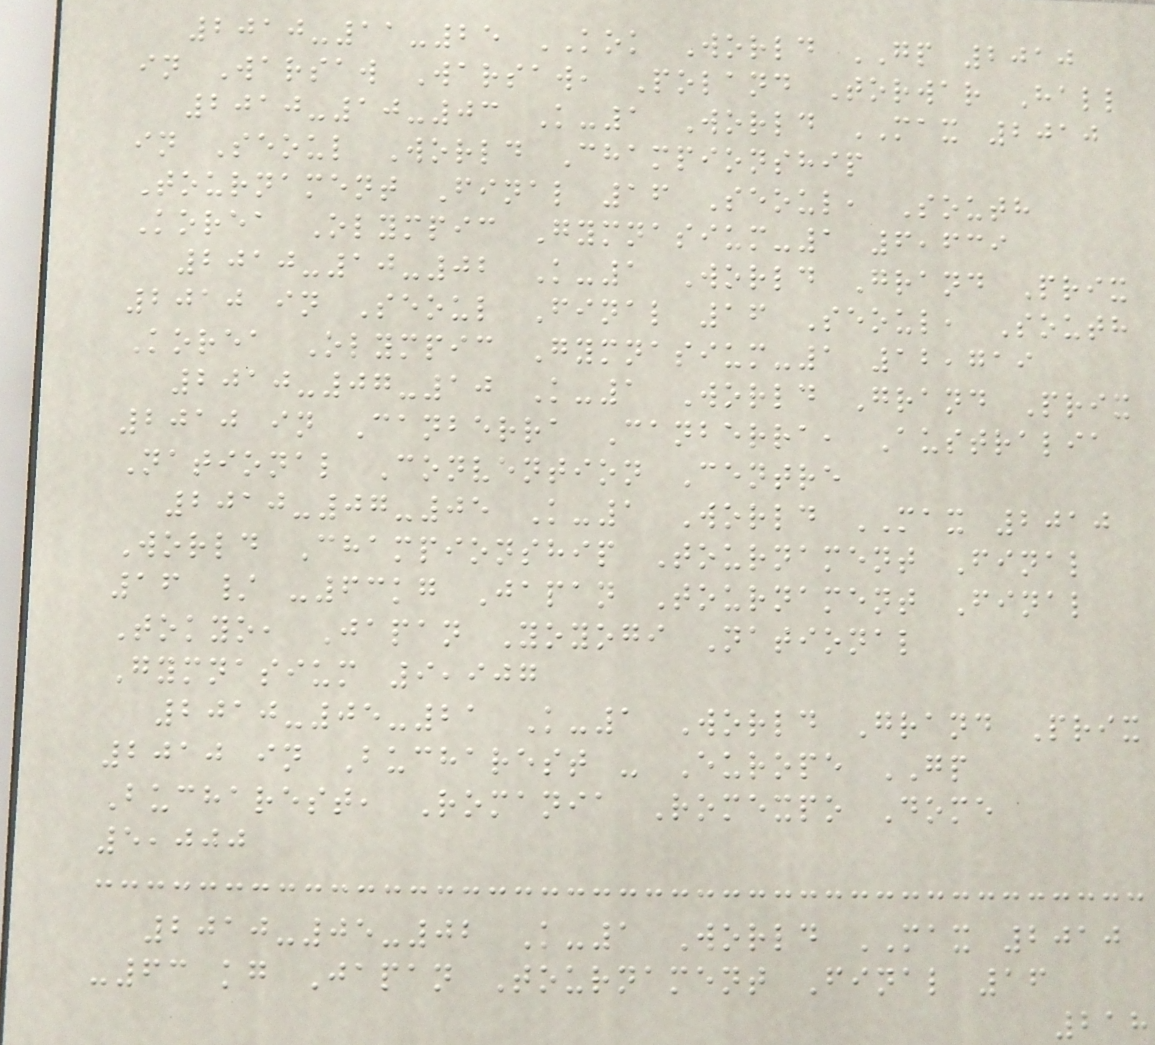2010-11-25 KOK World GP 2010
in Warsaw Warsaw, Poland Torwar Hall
2010-10-03 K-1 World MAX 2010
in Seoul World Championship
Tournament Final 16 Seoul, South
Korea Olympic Gymnasium-1 6,639
2010-10-02 K-1 World Grand Prix
2010 in Seoul Final 16 Seoul, South
Korea Olympic Gymnasium-1 12,719
2010-07-10 K-1 World Grand Prix
2010 in Canberra Canberra, Australia
National Convention Centre
2010-07-05 K-1 World MAX 2010
World Championship Tournament Final
16 / -63kg Japan Tournament Final
Tokyo, Japan Yoyogi National
Gymnasium 9,907
2010-05-21 K-1 World Grand Prix
2010 in Bucharest - Europe GP
Bucharest, Romania Romexpo Dome
5,000
2010-05-02 K-1 World MAX 2010
-63 kg Japan Tournament Final 16
218
